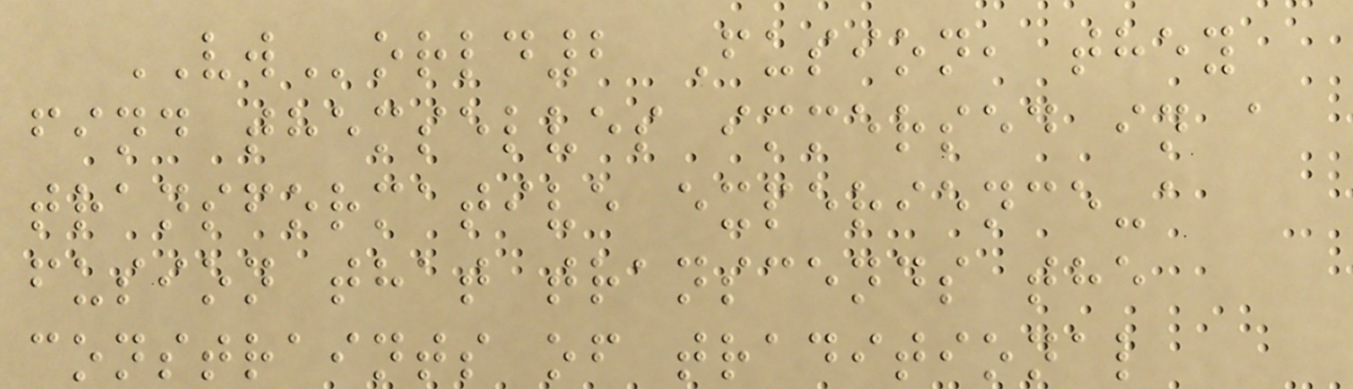VWorld2 Fusion, they
find themselves immersed in a
transformative experience-a
fusion that transcends the
constraints of traditional
